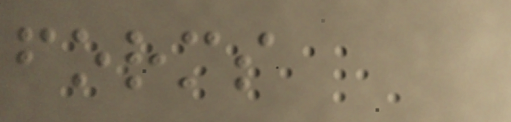forms
